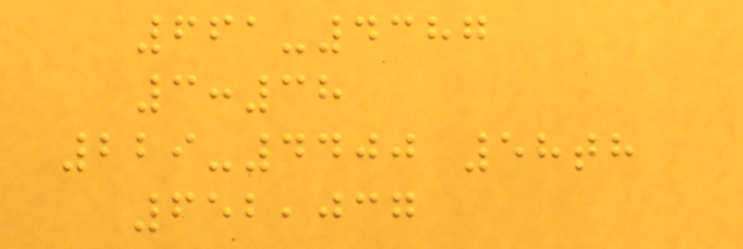661-4387
3:38
229-4400 58th
652,037
